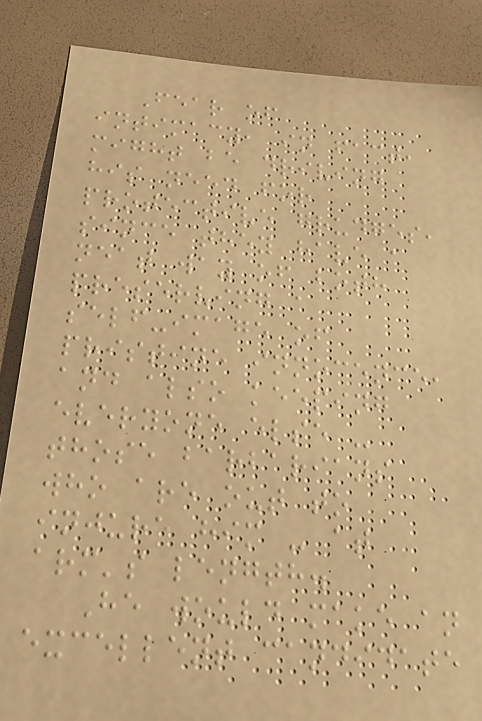Fear of
intimacy, in fact,
might be driving
his need for
protective grudges,
since they have a
neat way of both
preserving a
self-image of
pristine innocence,
and also keeping
everyone else -
those barbarians
who are out to
injure him - at
arm's length.
He would make an
excellent candidate
